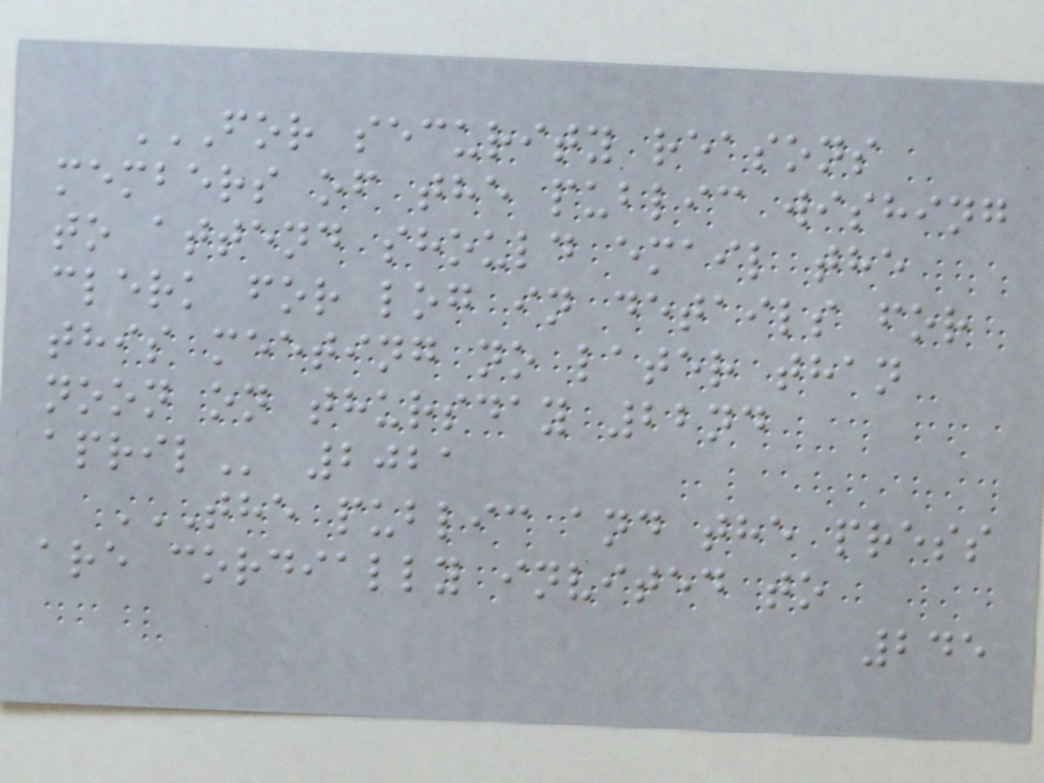FOR SECURITY REASONS
MEMBERS OF THE PUBLIC WISHING
TO ATTEND SHOULD EMAIL THE
CLERK FOR LOG IN DETAILS FOR
THIS MEETING NO LATER THAN
NOON ON THURSDAY 22ND
APRIL 2021
THE PUBLIC AND THE PRESS
ARE CORDIALLY INVITED TO
245
